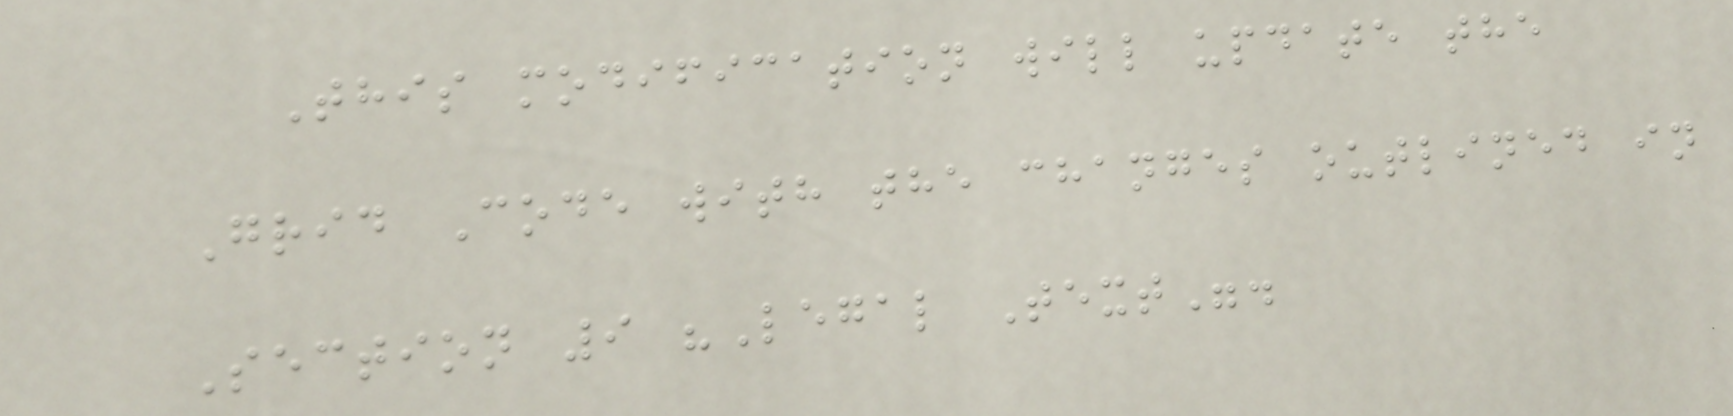This modification will update the
Grid Code with the changes outlined in
Section 9 "Legal Text".
